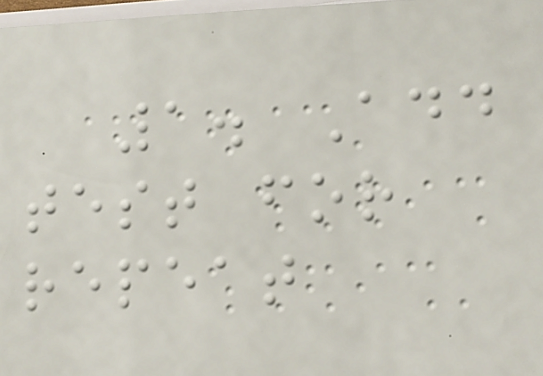1. Add
test for
repeat
